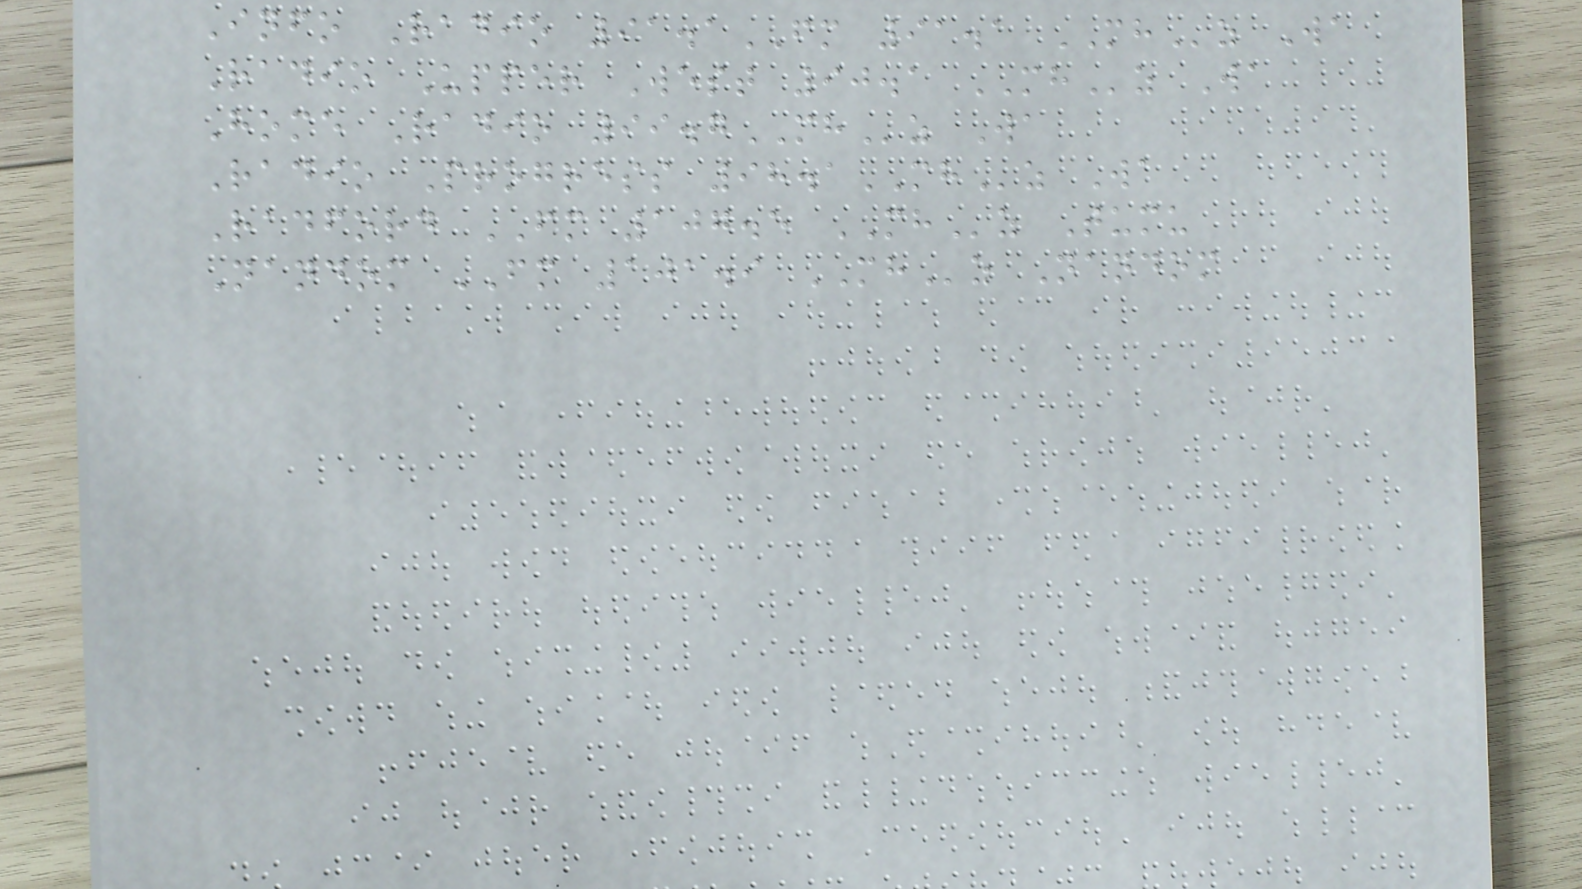Info Radio 91.1FM 91.1 MHz Wa
Radio Upper West 90.1 MHz Wa
Home Radio 99.7MHz Wa
Radio Progress 98.1MHz Wa
Radford FM 107.5 MHz Tumu
Nandom FM 101.9 MHz Nandom
